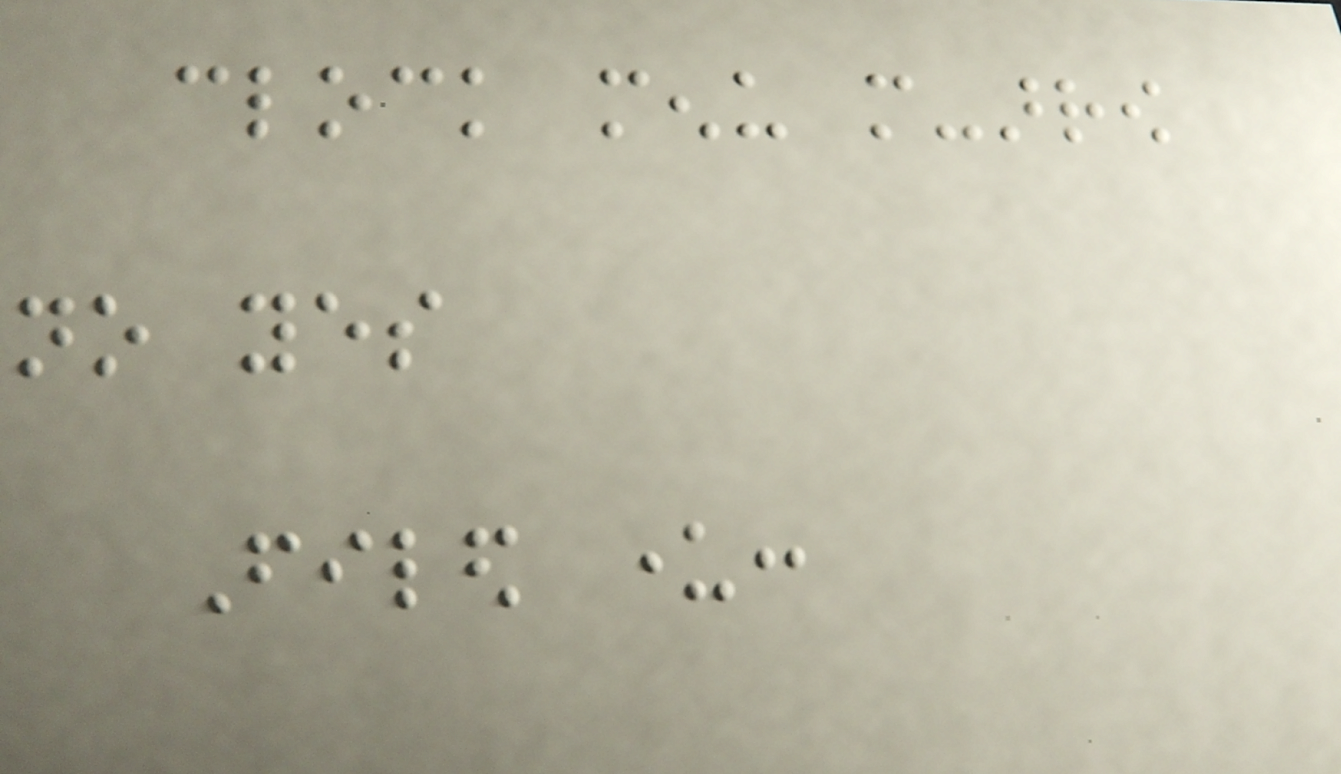clock menu more-arrow
no yes
Filed under:
